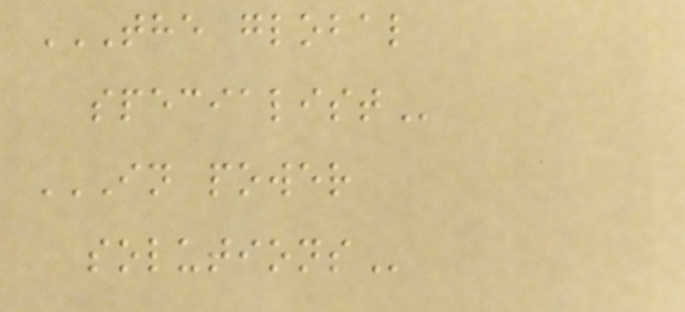THE GLOBAL
SPECIALIST
IN POWER
SOLUTIONS
